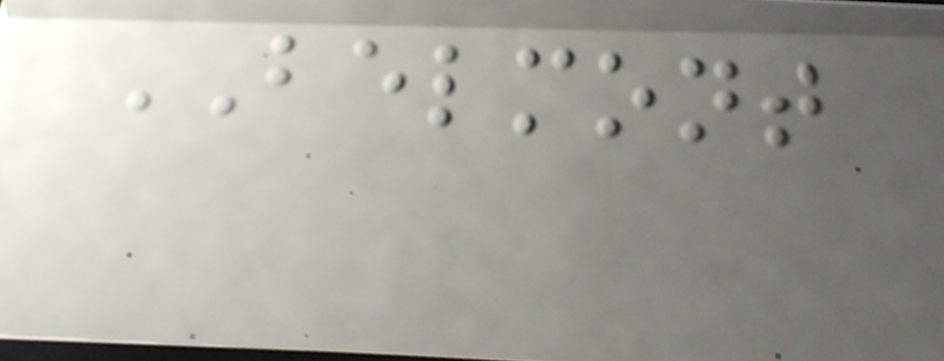BELMONT
